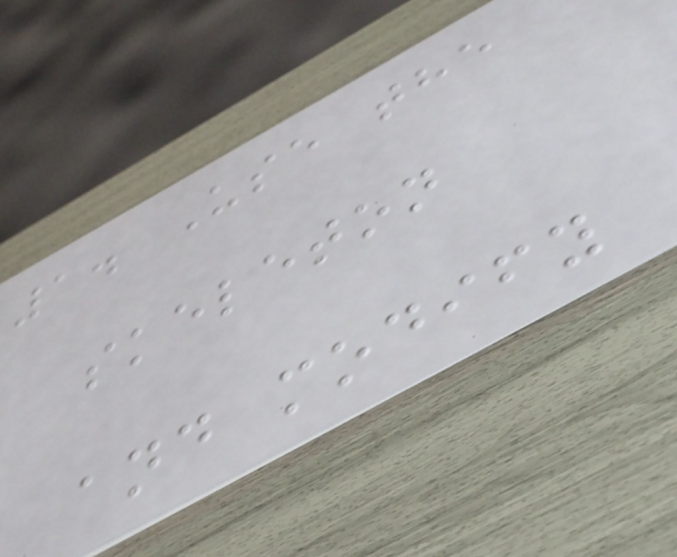1. Use the
skeleton
and modify
